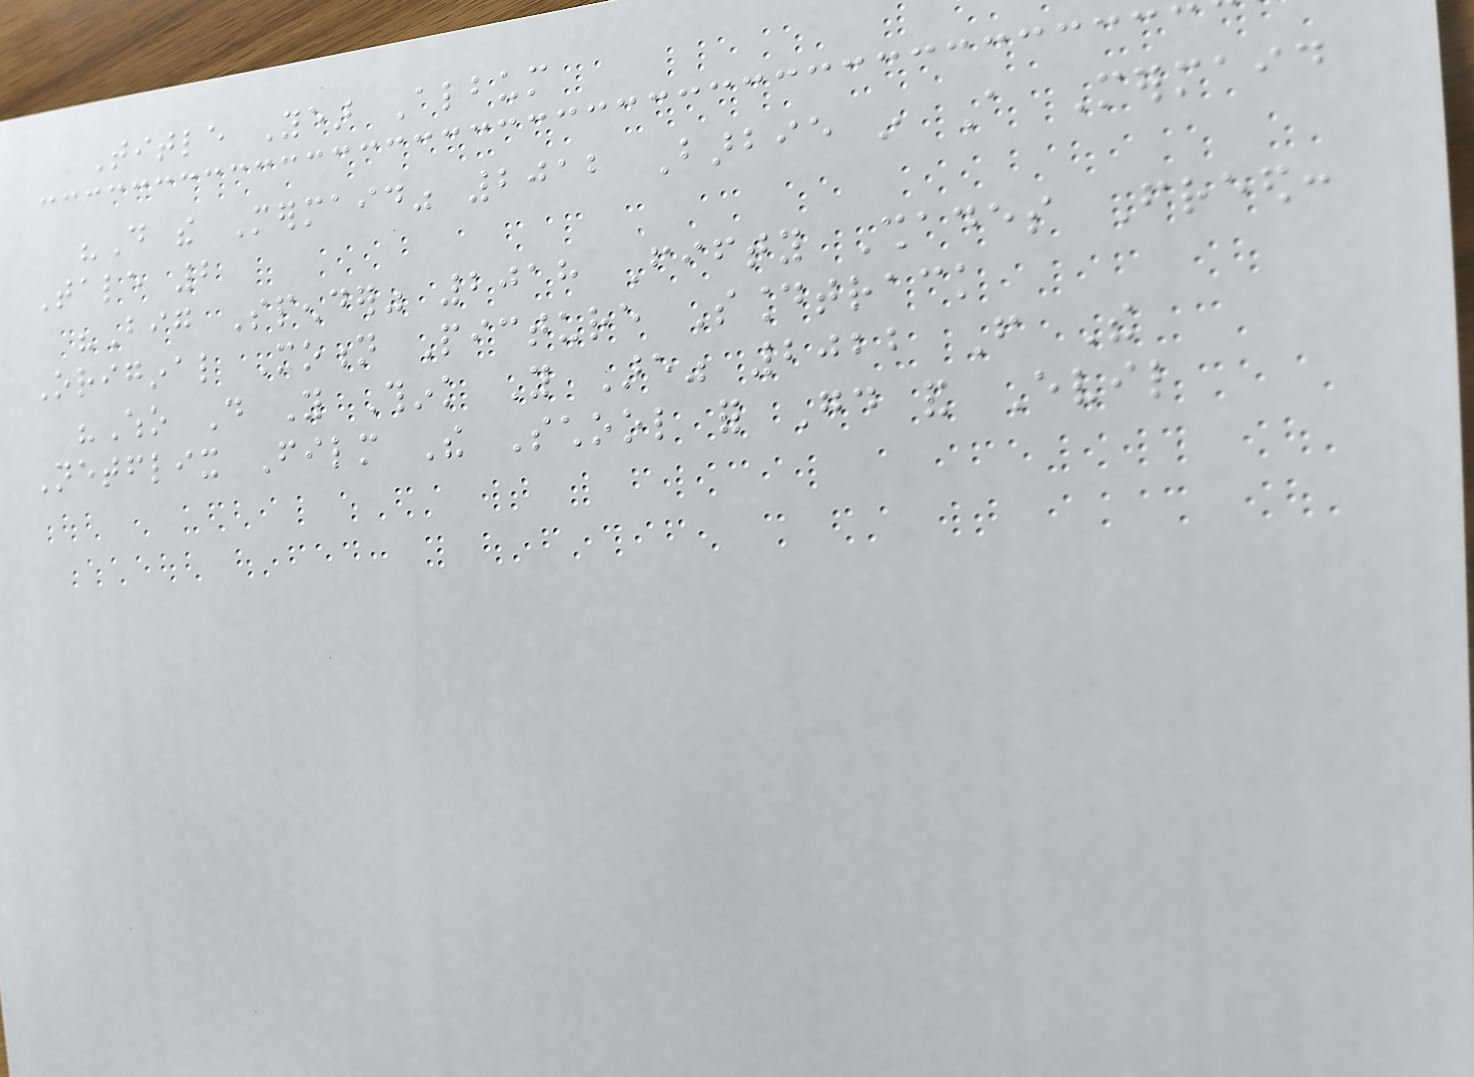Title Year Album
"Do the Mermaid" 2012 Barbie in A Mermaid
Tale 2
"Big Spender" 2018 Fifty Shades Freed:
Original Motion Picture Soundtrack
"Who Do You Think You Are" 2022 From The
Netflix Film The School for Good and Evil
